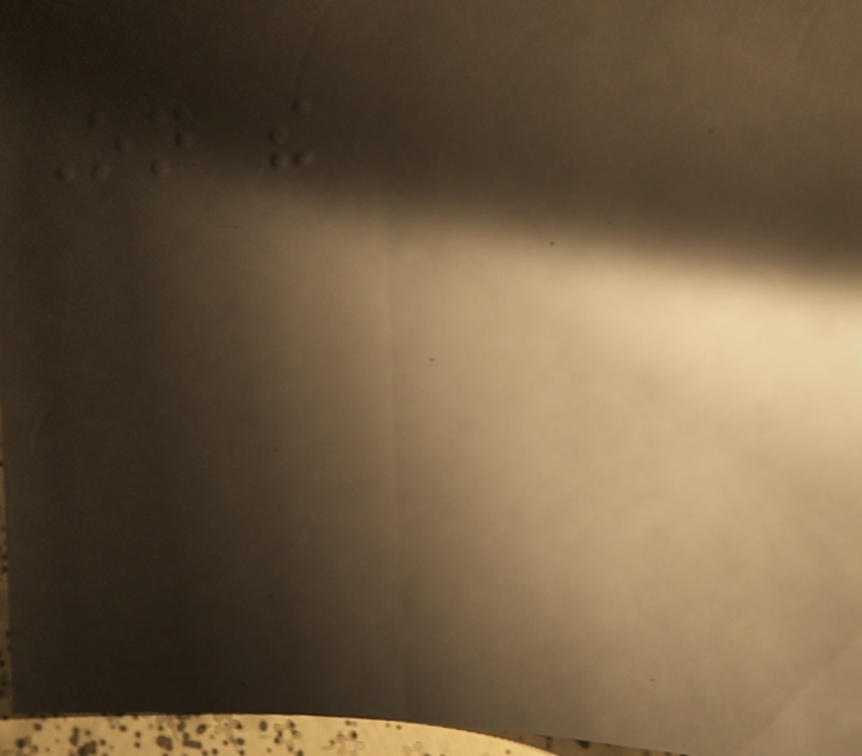On the
